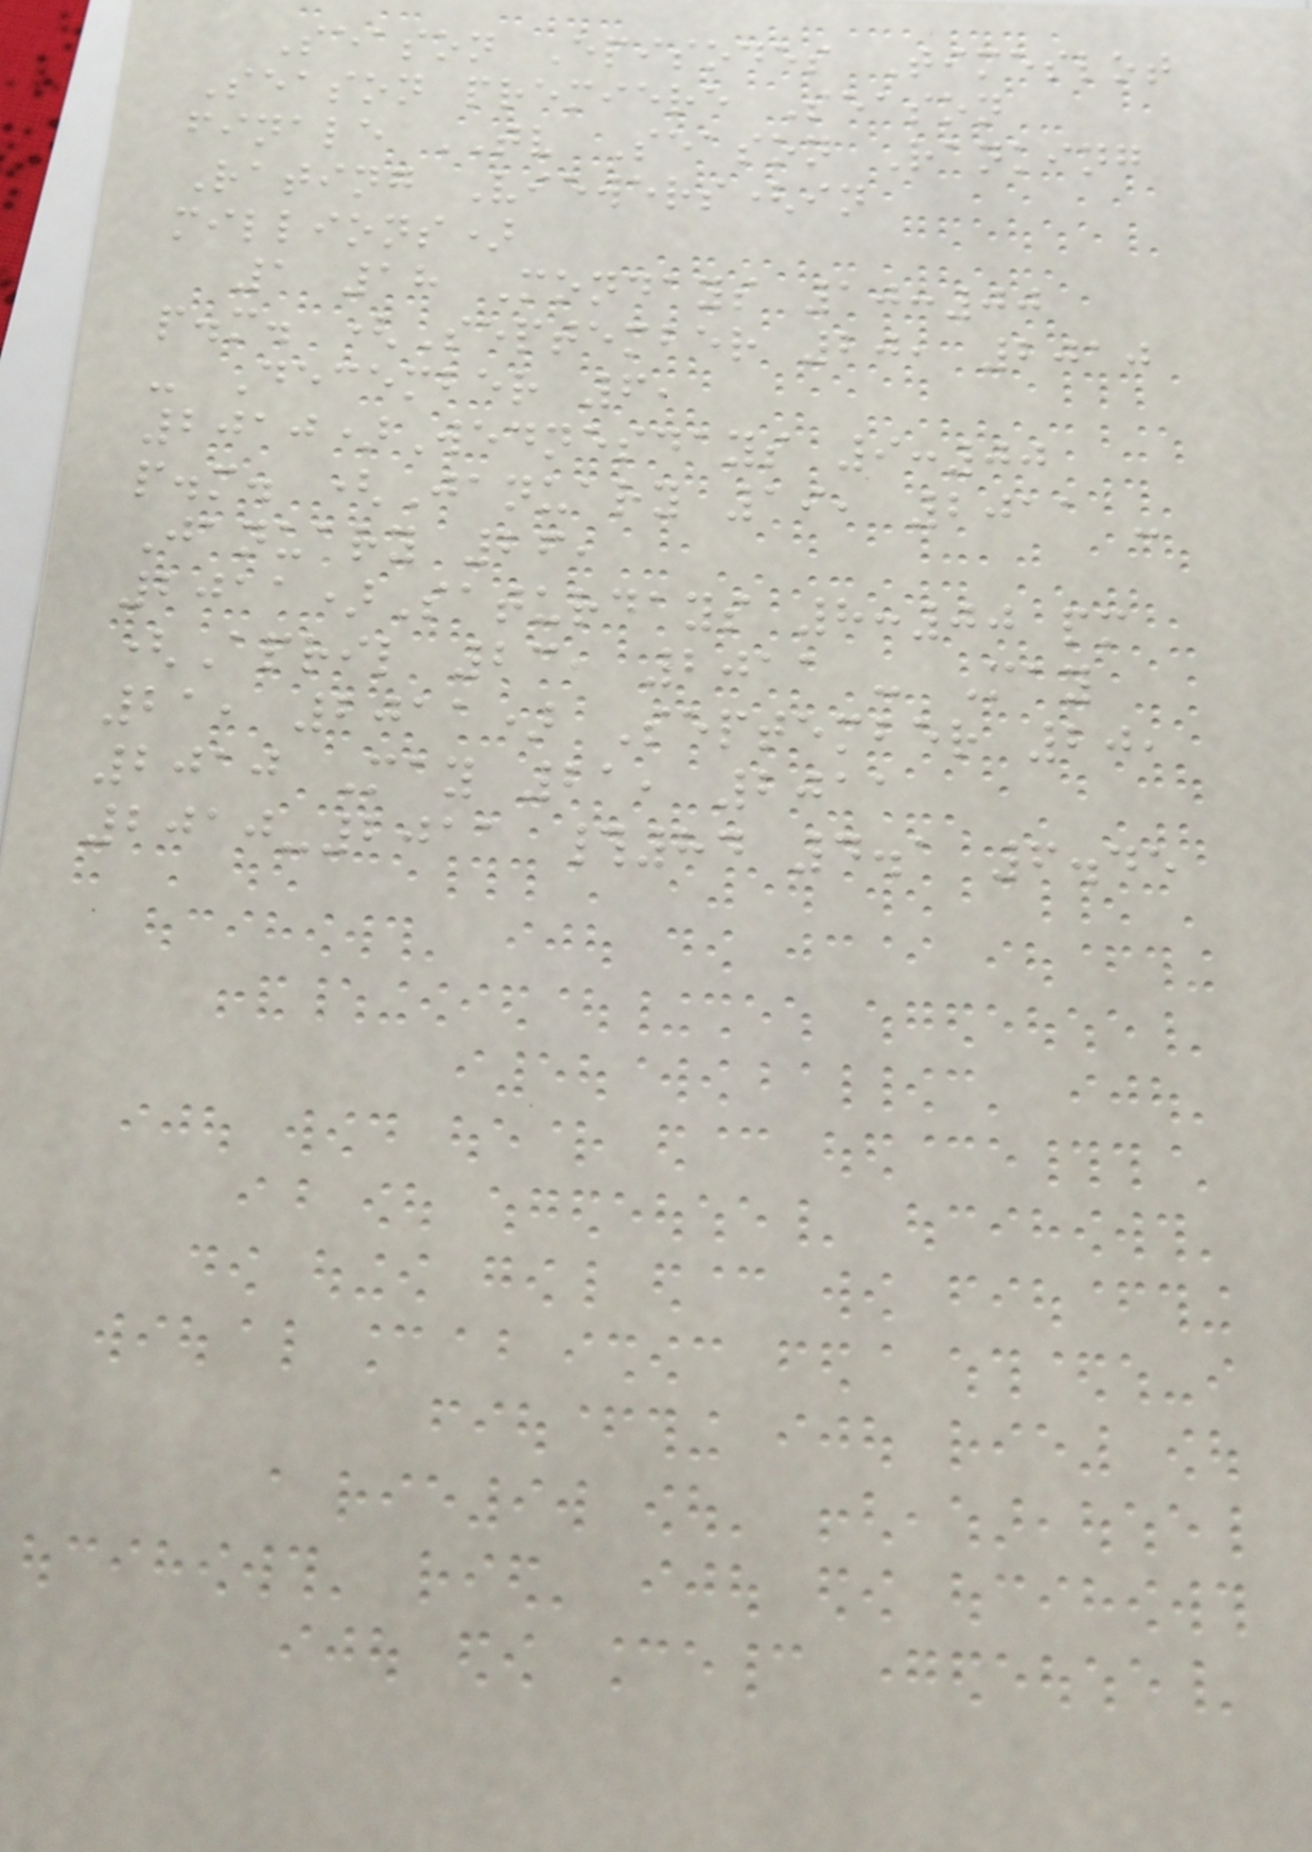Season Episodes Timeslot
Season premiere Season
finale TV Season Ranking
Rating Viewers(in
millions)
1 18 Mondays 10:00
p.m. (September 20, 2010
- December 6,
2010)Wednesdays 9:00
p.m. (January 19, 2011 -
January 26,
2011)Saturdays 8:00 pm
(April 23, 2011 - May
21, 2011) September 20,
2010 May 21, 2011
2010-2011 #84 4.1 6.45
